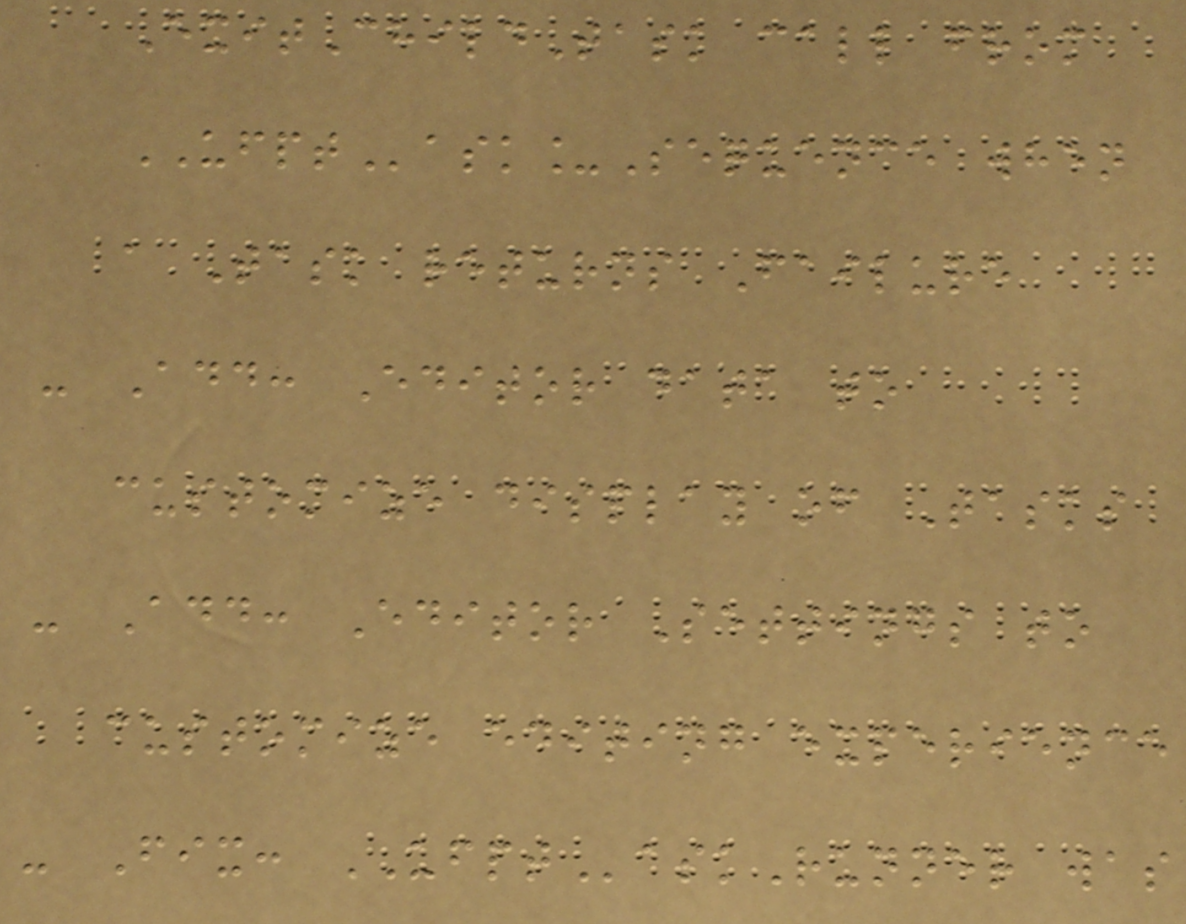ExitChildTask call from
UFPTask_Sequence when
a Task returns Failure
- Add: Editor data to
customize display of Tasks
- Add: Editor Settings to
customize editing experience
- Fix: UFPTaskRunner was
